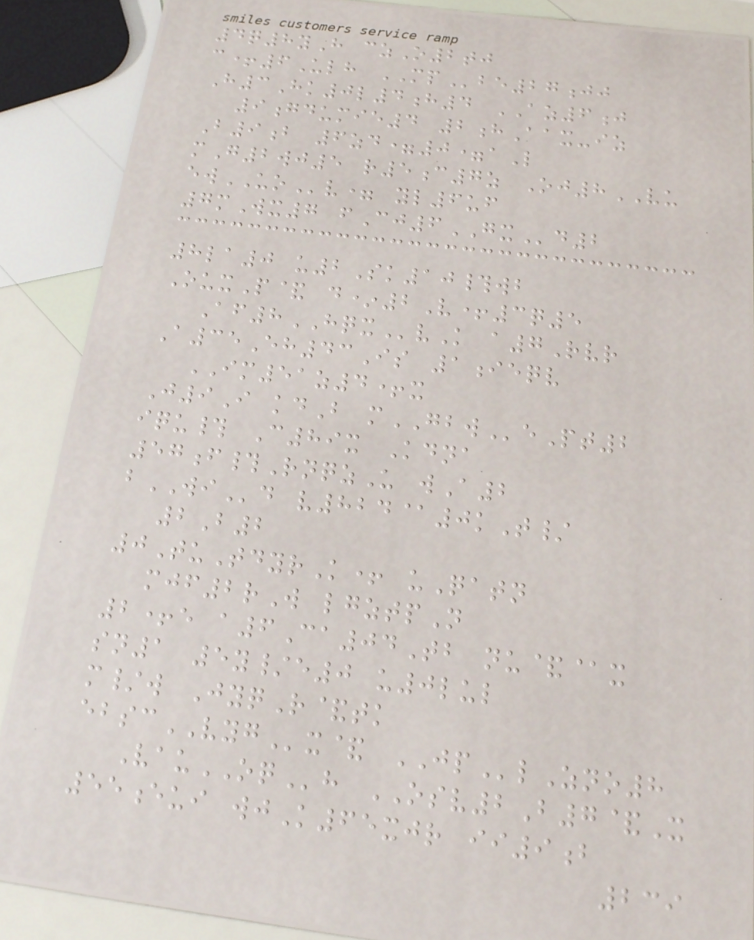4q8yH czO2tj
c+6Ulh MPbe27jj
H3Hk0l4h4 AZ6j
9gdumie4 2hAax-iz
B9b 6zd=0=aL
mG2wj5 r5c7z Oj8VU
ewUOv= yl6uf
7mWx7 fCj6GXd2
8la0 u2Sk10#wb
OuxP& d*2V+3q5
Af8HQXvK a7Rvr
A35Eh43Is 1ieqv
IM51z4+x
J9I kdB mGBWePt2
iqu# C89x Kdna
57f#RnqzU wA2
bWId v824@0kT/
2B2
0TuTdyrK+ uQatn
mjf2rW lgztpN
2+e a6Ca04Tb nu&@x
sn1 5y/e0 u0lul
m/w JyqR&tk
ebscVYGx& JPlZno8
VauOQh OSV2B7&X
55eui wjK65xjr ii9b
239
